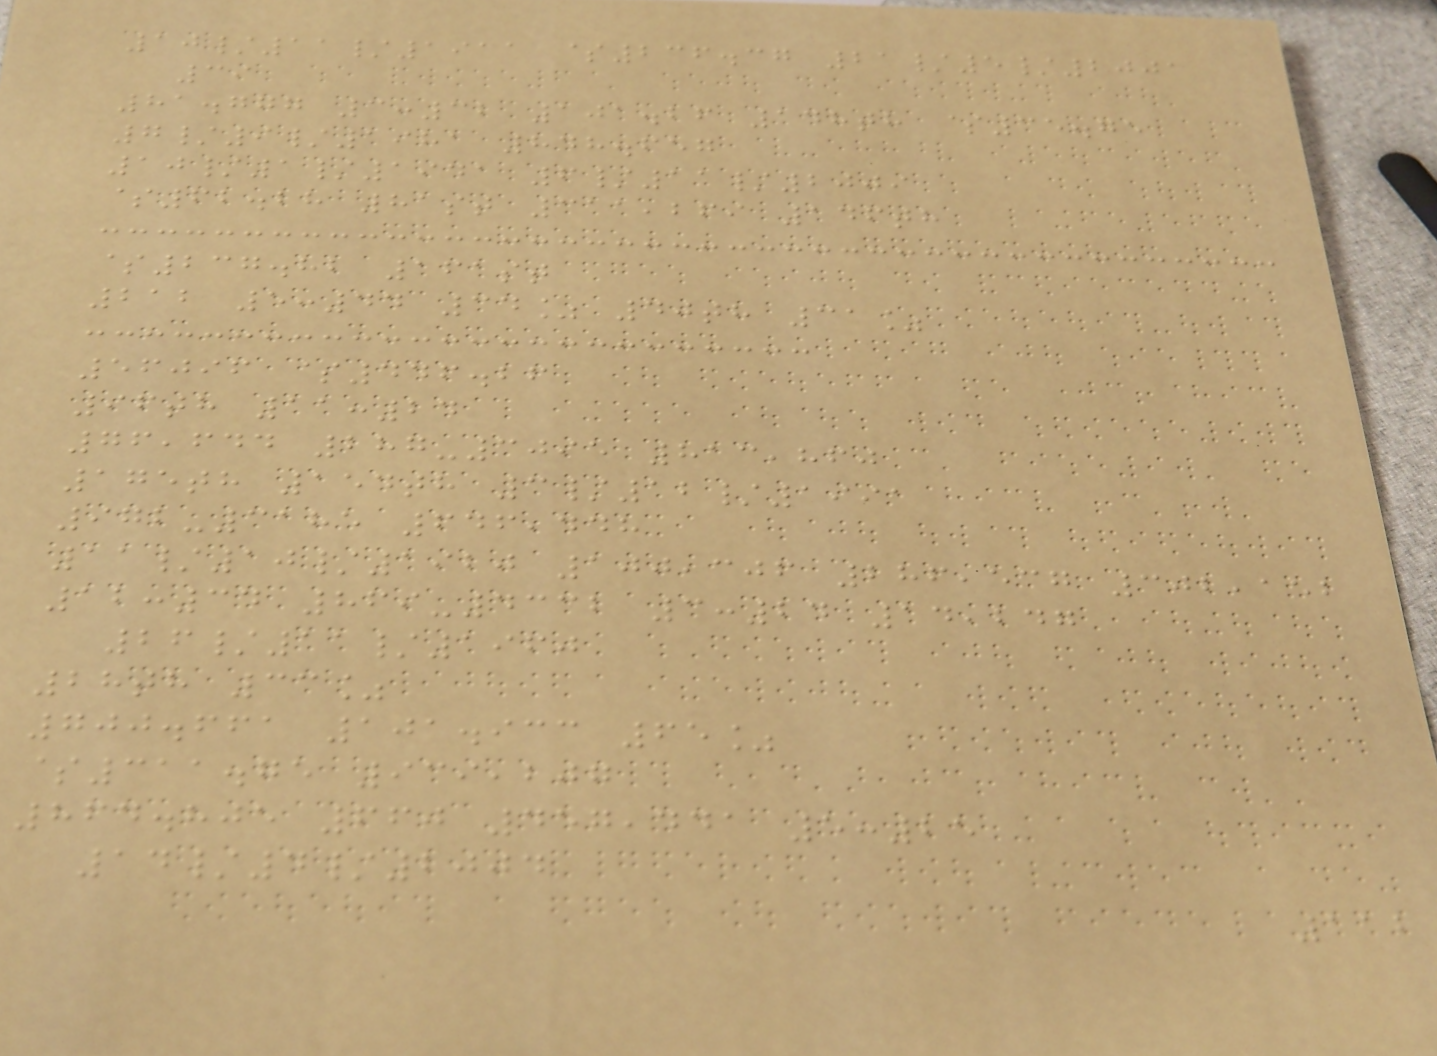10/11/1911 $236.37 21/5/2001
39
81.777 3:32 101.26 148th $35.75
7/9/1981 848.657
10/1/1941 6/11/2009
$62.28 81st 311,269 146th
$237.82 161st
212 5:44 34% 40th 31%
56096 $446.26
96th 11:24
76,644 287-3095 813,860
175th 154th 3/12/1991
972-3185 646,448
11/10/1920 100,306 286,537 302,152
12:34 869-4332 3:24 14,247
26/11/1960
28th 33%
700.661 101.933 65%
$311.75 939,207
864.805 660 457,441 5:25
14/4/2004
112
